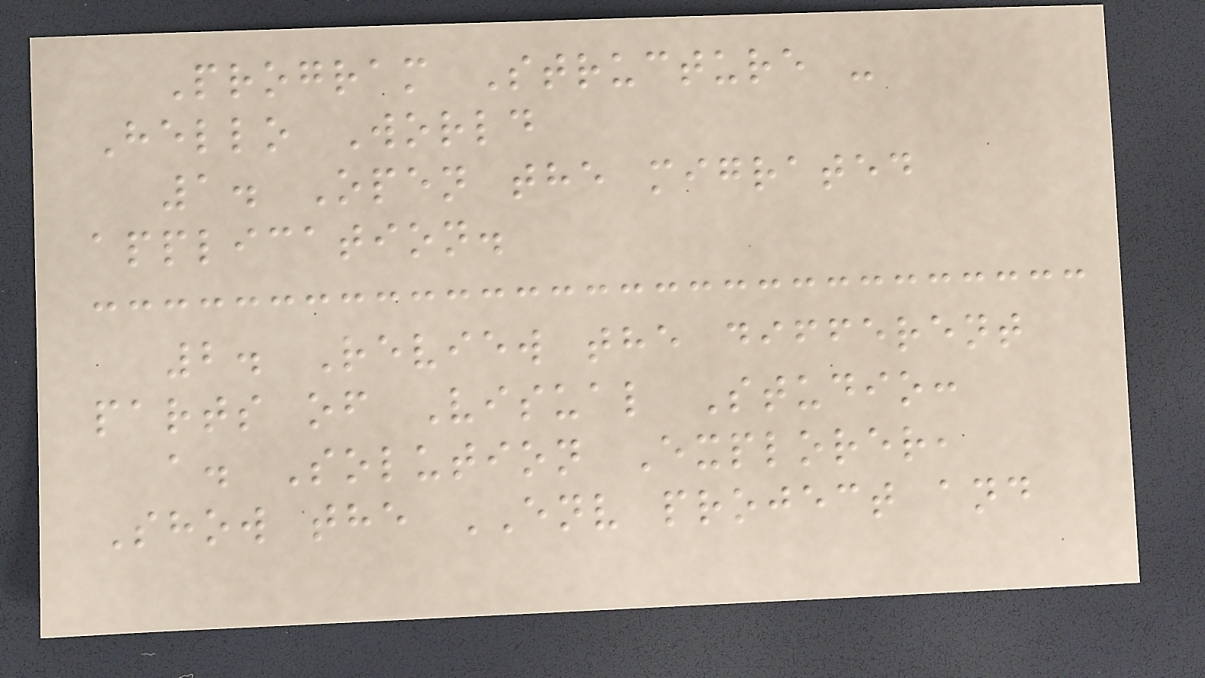Program Structure -
Hello World
1. Open the migrated
application.
2. Review the different
parts of Visual Studio:
a. Solution Explorer,
Show the ENV project and
